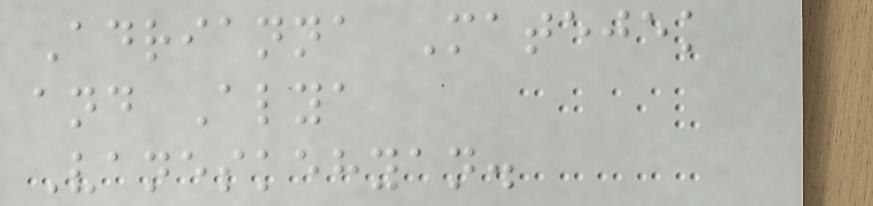Adrianna Matejek
and Alya
Vaneskehyan.
